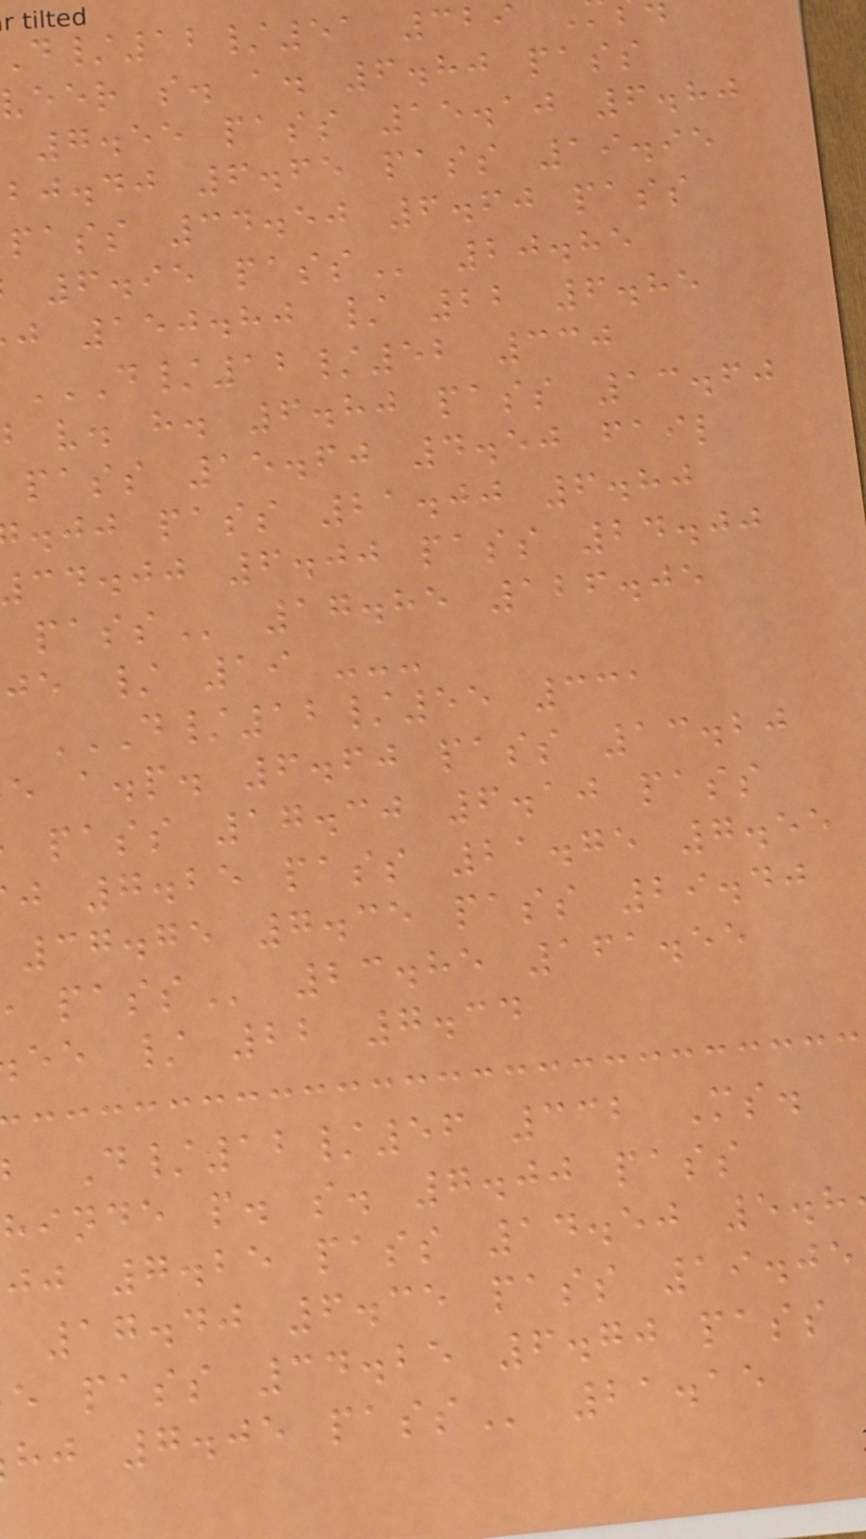d/12/51 329
veer s. a. 6.80 pass
7.55 pass 15.10 6.80
bj.dj 6.65 pass 19.95
pass 34.50 6.60 pass
j 150.80 / 22 6.85
v. h. 6.80 pass 13.60
pass 15.60 4.50 fail
.jj pass 21.00 6.80
cd.jj 6.00 pass 24.00
17.85 126.05
je / 19 ---
e a.p. 6.60 pass 13.20
pass 17.30 6.10 pass
j 7.25 pass 21.75 7.55
37.75 7.35 pass 29.40
23.85 161.55
ee / 22 7.34
D/12/56 332 Ms.
hinde p. s. 7.00 pass
jj 7.25 pass 14.50 5.8
17.40 6.35 pass 19.05
e pass 34.25 6.70 pass
hj 7.05
